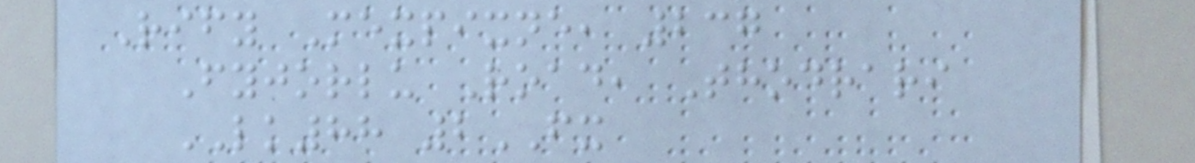Rify Mexpixne, 237
Fyjorlu Road, Thodrari
LK88 2FX
